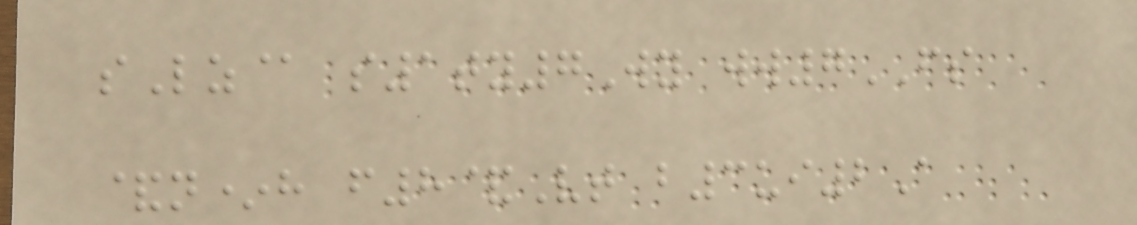sLz@ s1ty7Wy ww7FS
&n*h f8&Vt b3ui2A
